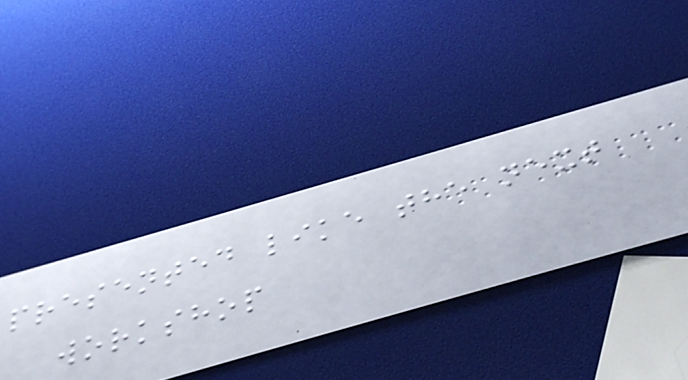presented like the next
workshop
